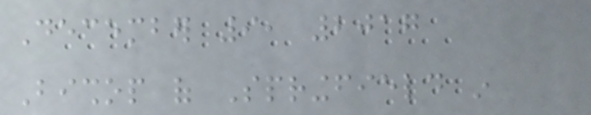December 9, 2017
Bishop of Springfield in
